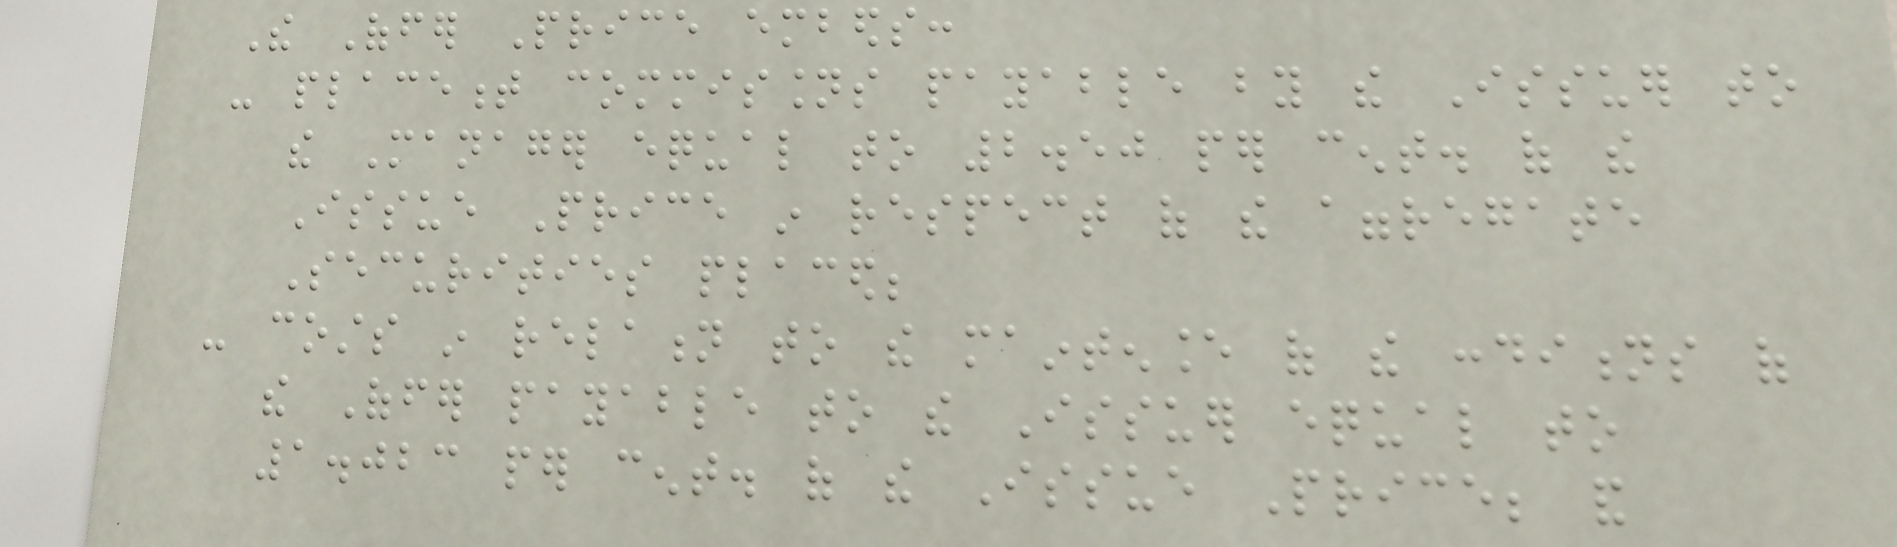The Offer Price embeds:
- placement commissions payable by the Issuer to
the Manager equal to 2.50 per cent. of the
Issue Price in respect of the aggregate
Securities placed;
- costs in relation to the maintenance of the conditions of
the Offer payable to the Issuer equal to
1.023 per cent. of the Issue Price; and
